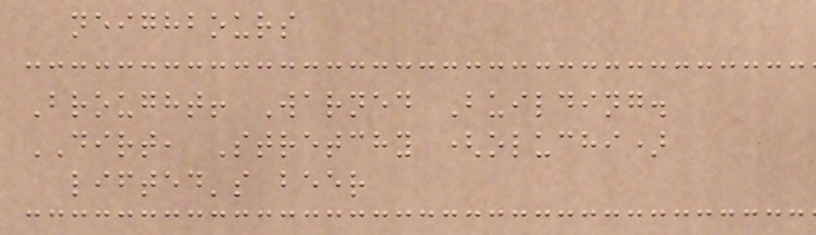neighbours
Brought! Warned Building.
DIRT, Stretchy (oluchi)
lifted's beer
